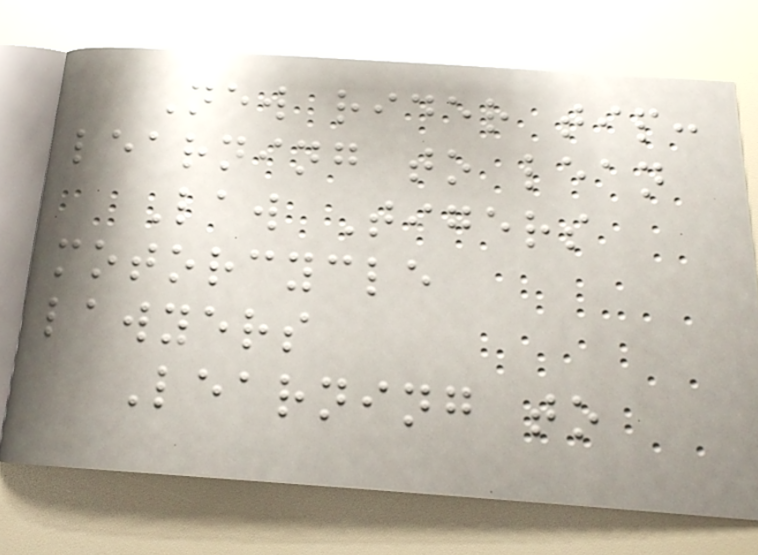New rider tip:
learning to lean
Law Tigers
motorcycle
lawyers
Learning to
